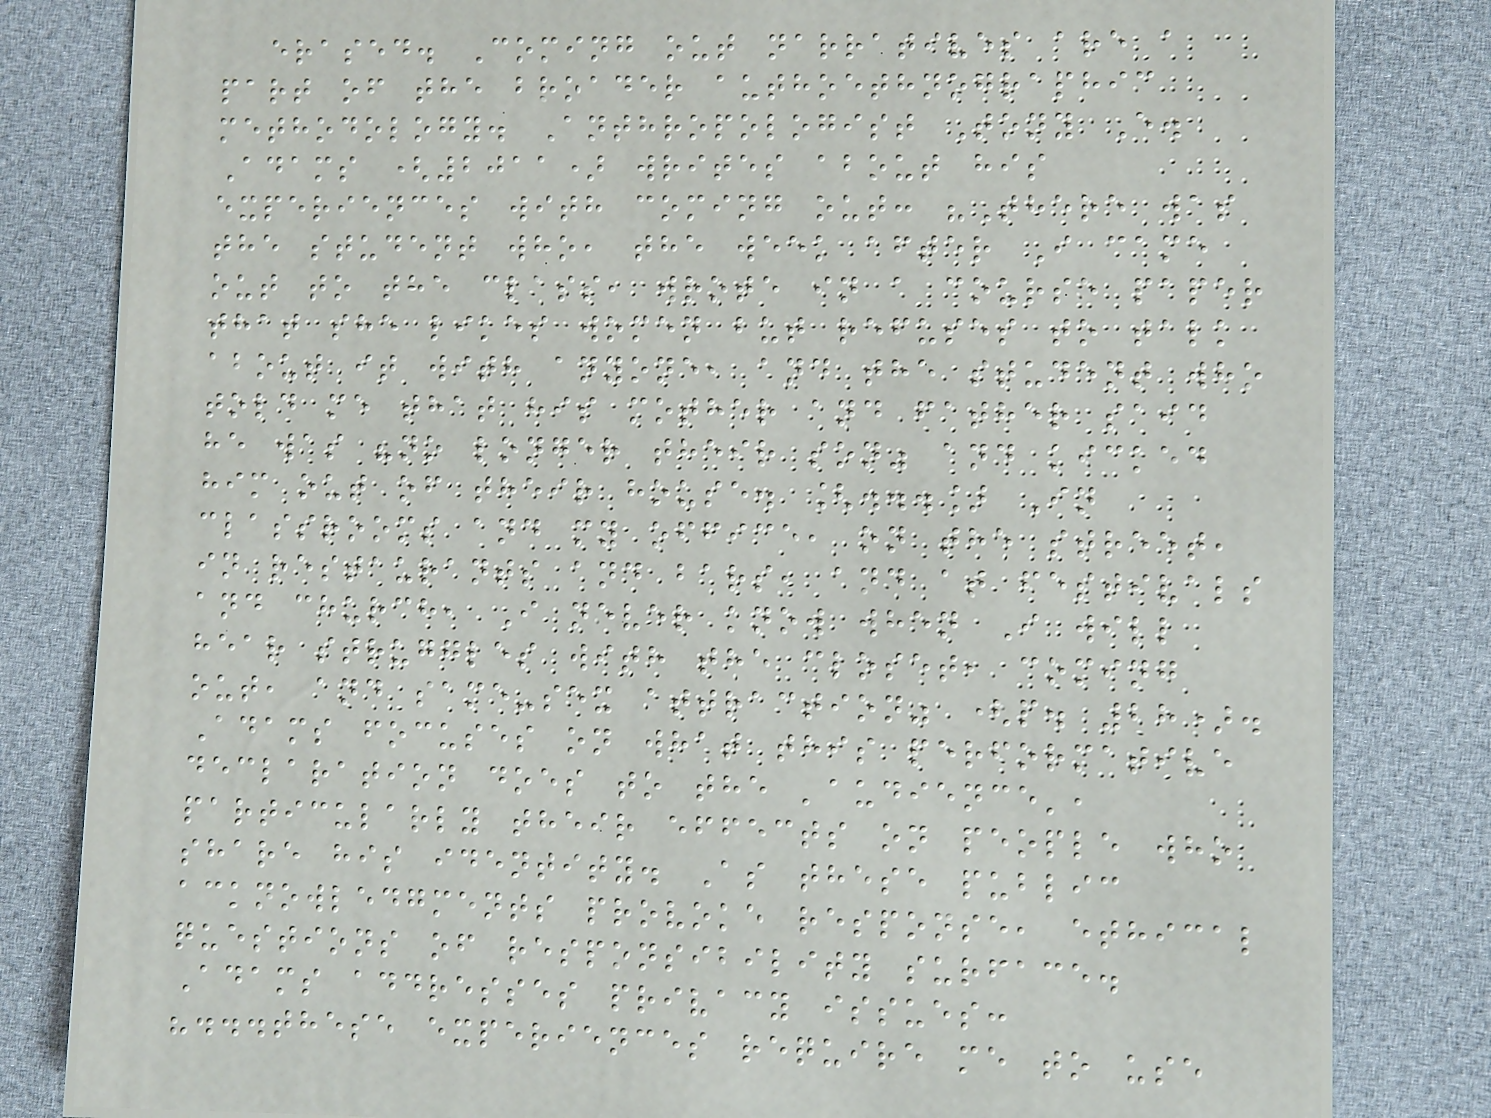erased. Coming out narratives are a
part of the broader authoethnographic
methodology. Anthropologist Tony E.
Adams (2011) writes about his
experiences with coming out: "There was
the student who, the week after I came
out to the class, wrote in a course paper
that she likes women but refuses to talk
about it with anyone, and the student who
told me that his mother and father said
he was "no longer their son" and kicked
him out of their house. [...] In
classrooms and my office, on the street,
in restaurants and bars, and at festivals
and church, I never know when I will
hear struggles with the closet, coming
out, and same-sex attraction" (p. 28).
Adams focuses on what this performative
declaration does to the 'audience',
particularly their effects on people who
share his identity. As these public
acknowledgments provoke response, ethical
questions of responsibility surface.
Adams addresses privacy issues:
"...these experiences require me to use
